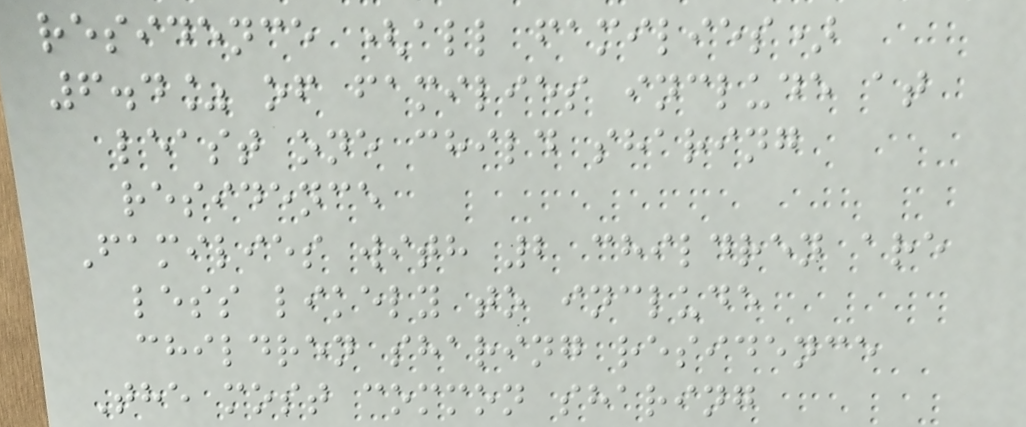residence (all families)
6.4% of families include at
least one child sharing
residence
Families with 2 children are
less likely to include
children sharing residence
The most common sharing
